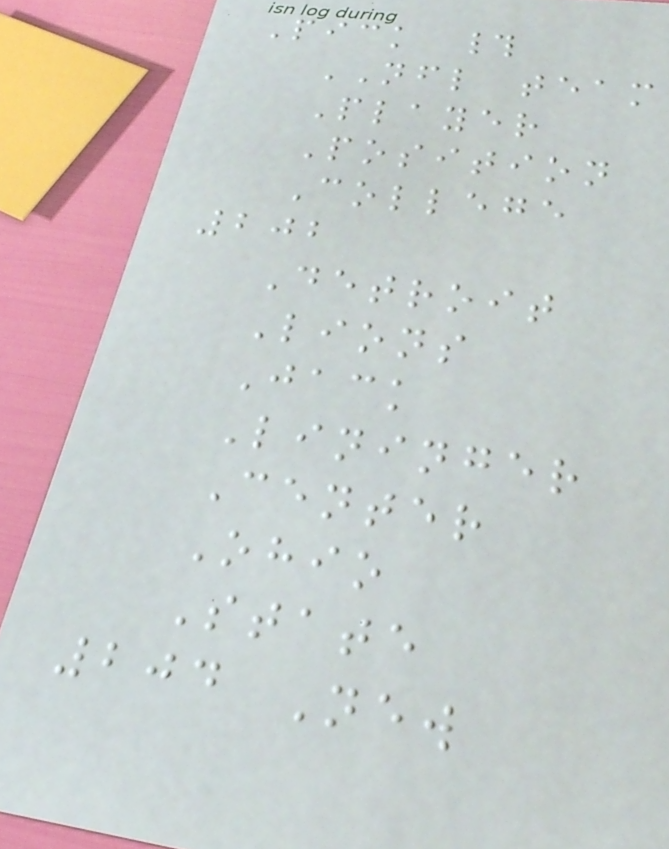Pick #
NFL team
Player
Position
College
202
Detroit
Lions
Jack
Lininger
Center
Ohio
State
204 New
